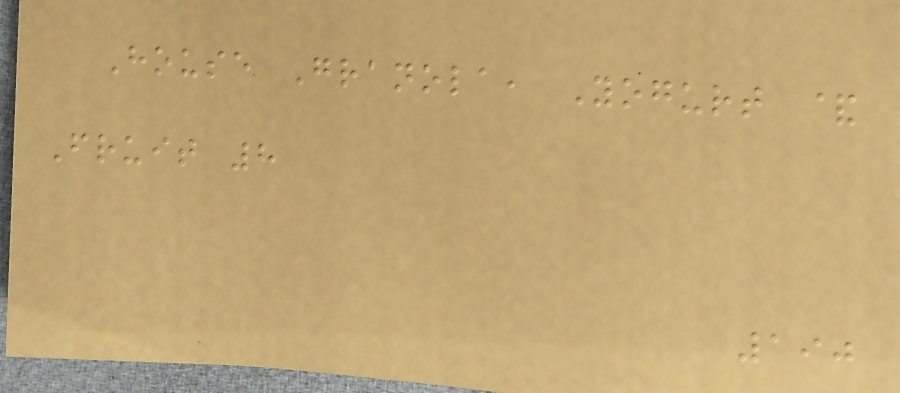House Granola, Yogurt &
Fruit 8
190
